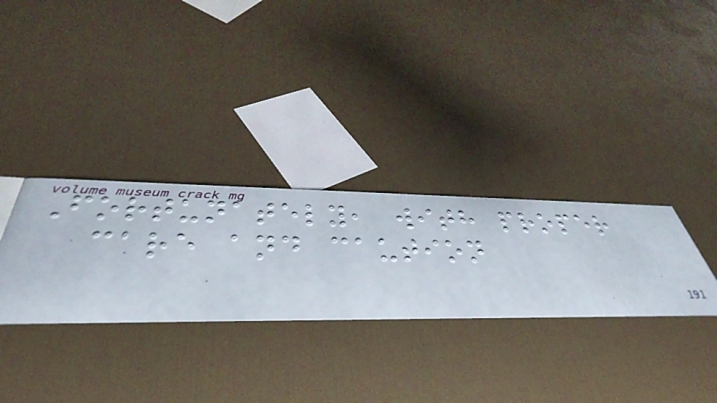Fortunately, with proper
care and caution
